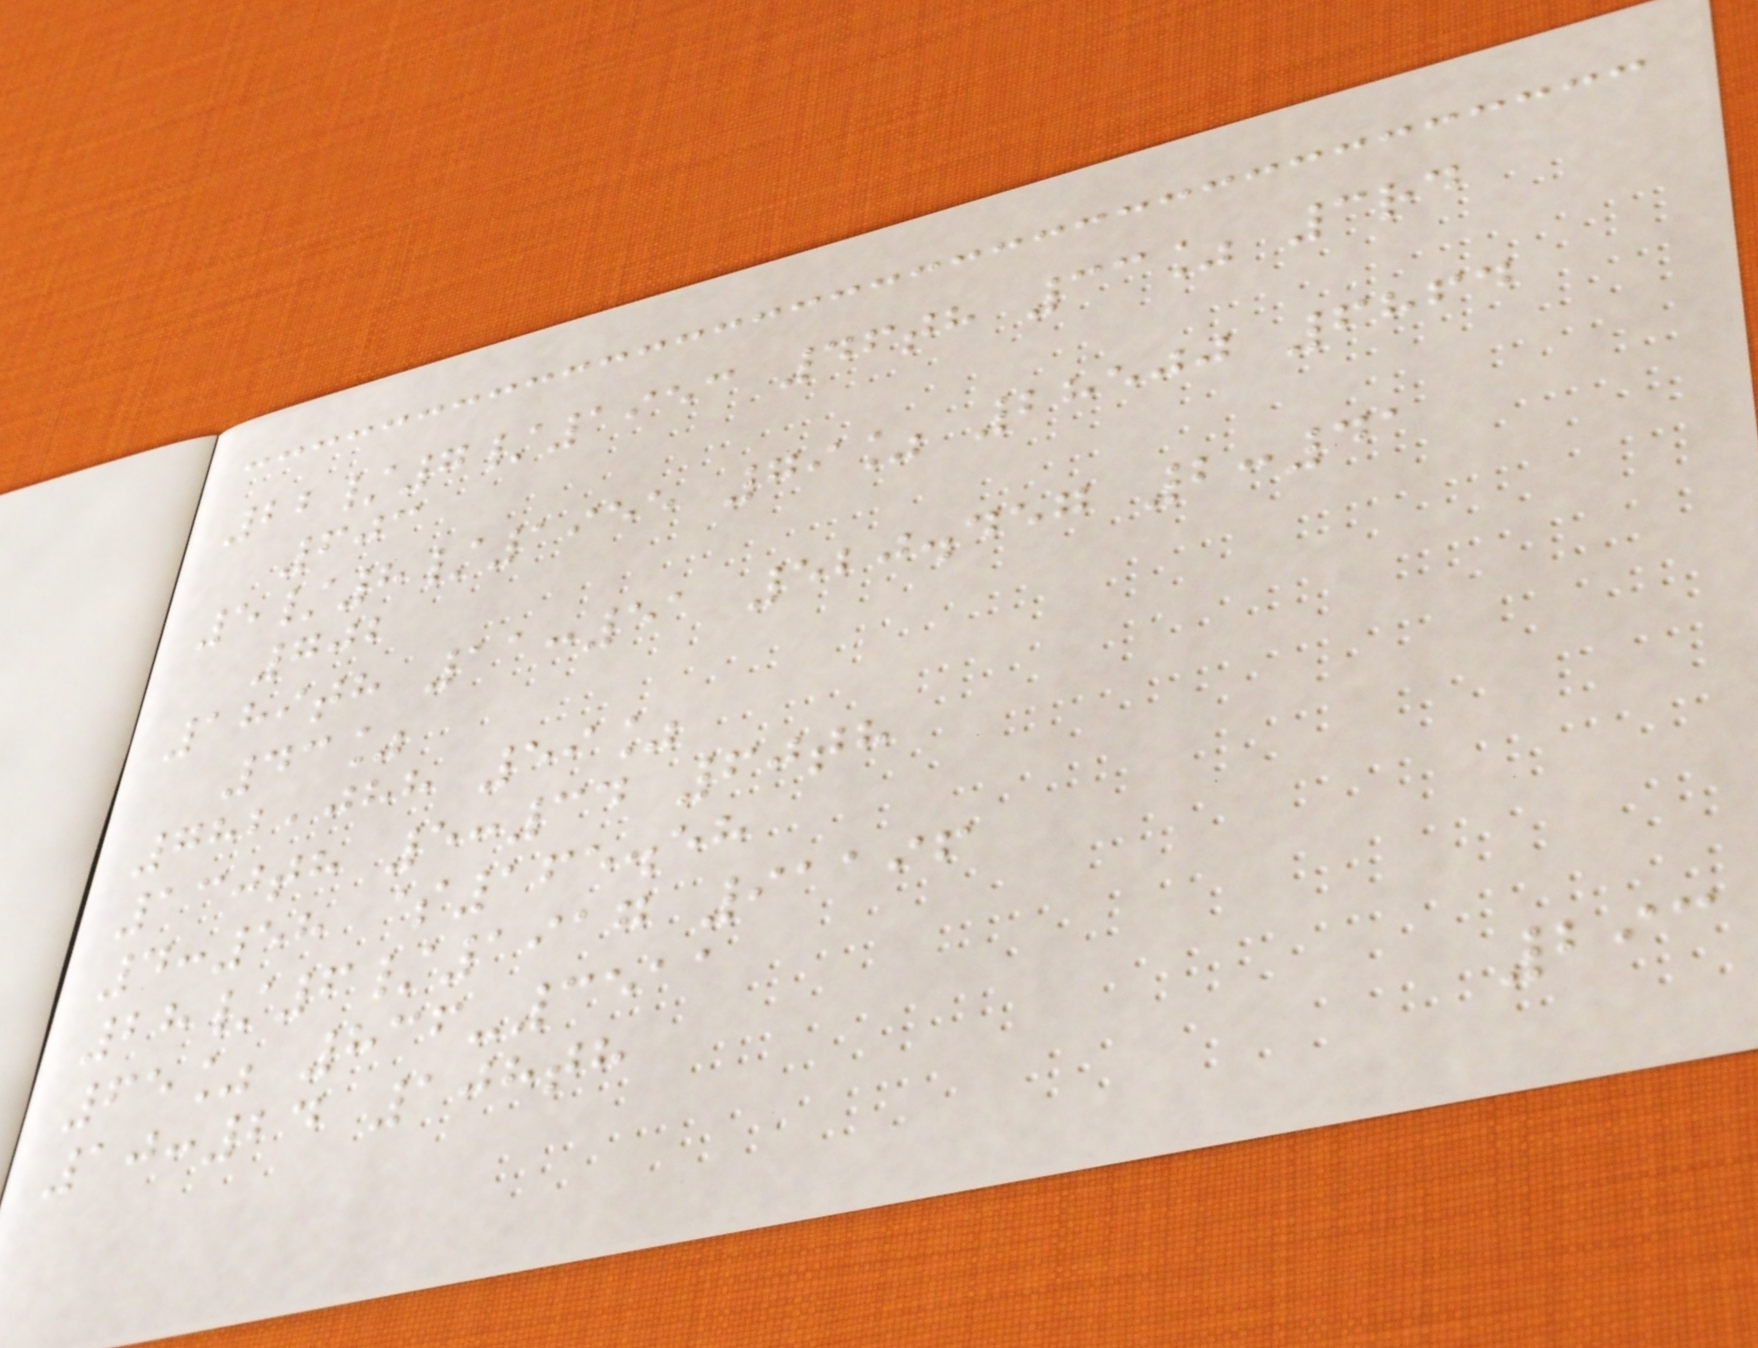22/7/1953 46th 33% 3rd
603
5/8/1955 79% 28500 6864
702
189th 11:51 520.457 2:41
43%
782,088 59%
130th 5:34 60th
4:58 $165.58
28/6/1917 91196
65% 836-3511
10:24 108th
293
